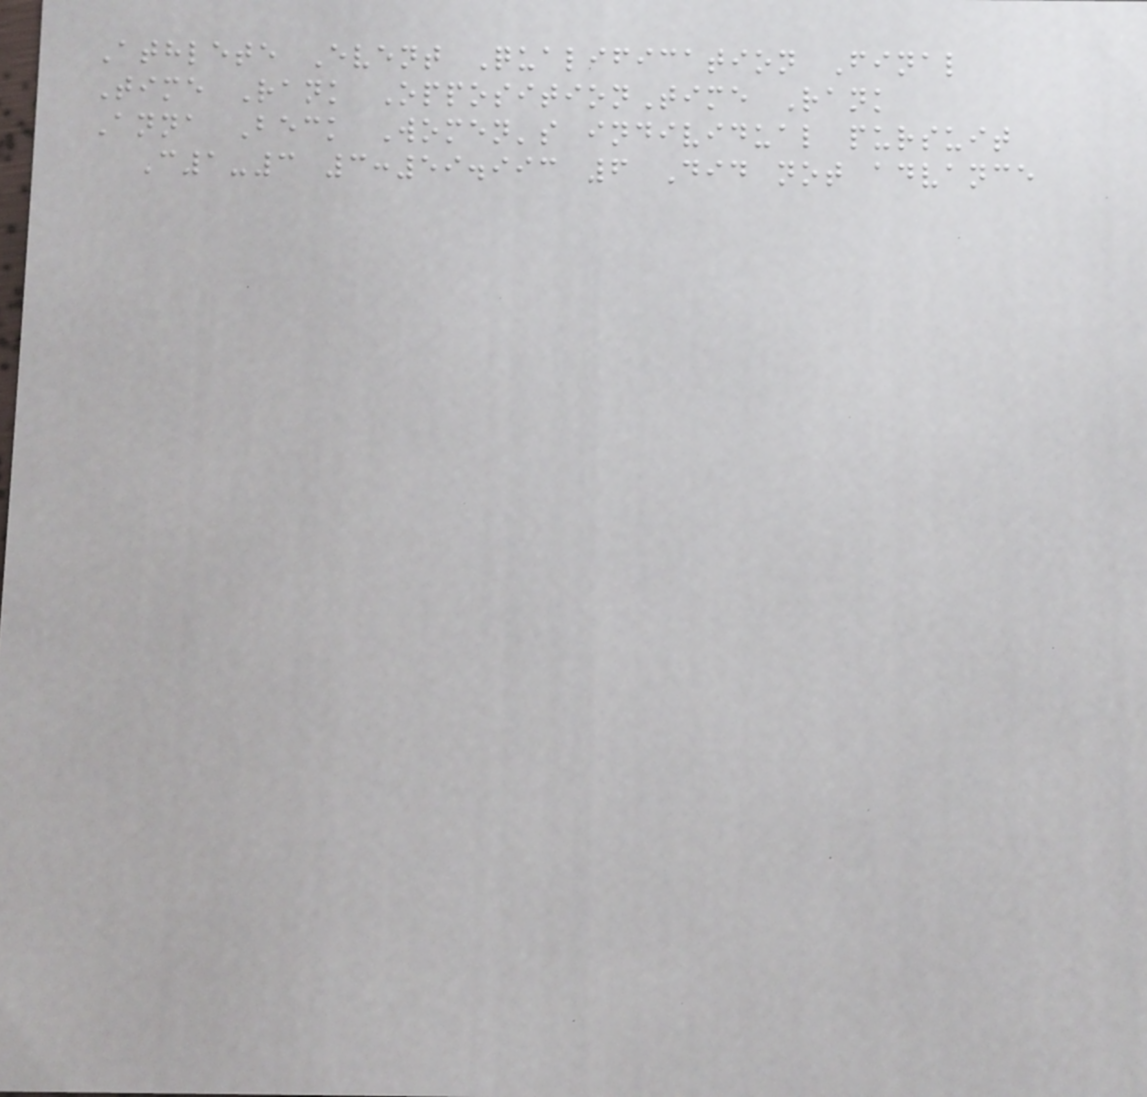Athlete Event Qualification Final
Time Rank OppositionTime Rank
Anna Beck Women's individual pursuit
C1-3 3:59.993 6 Did not advance
